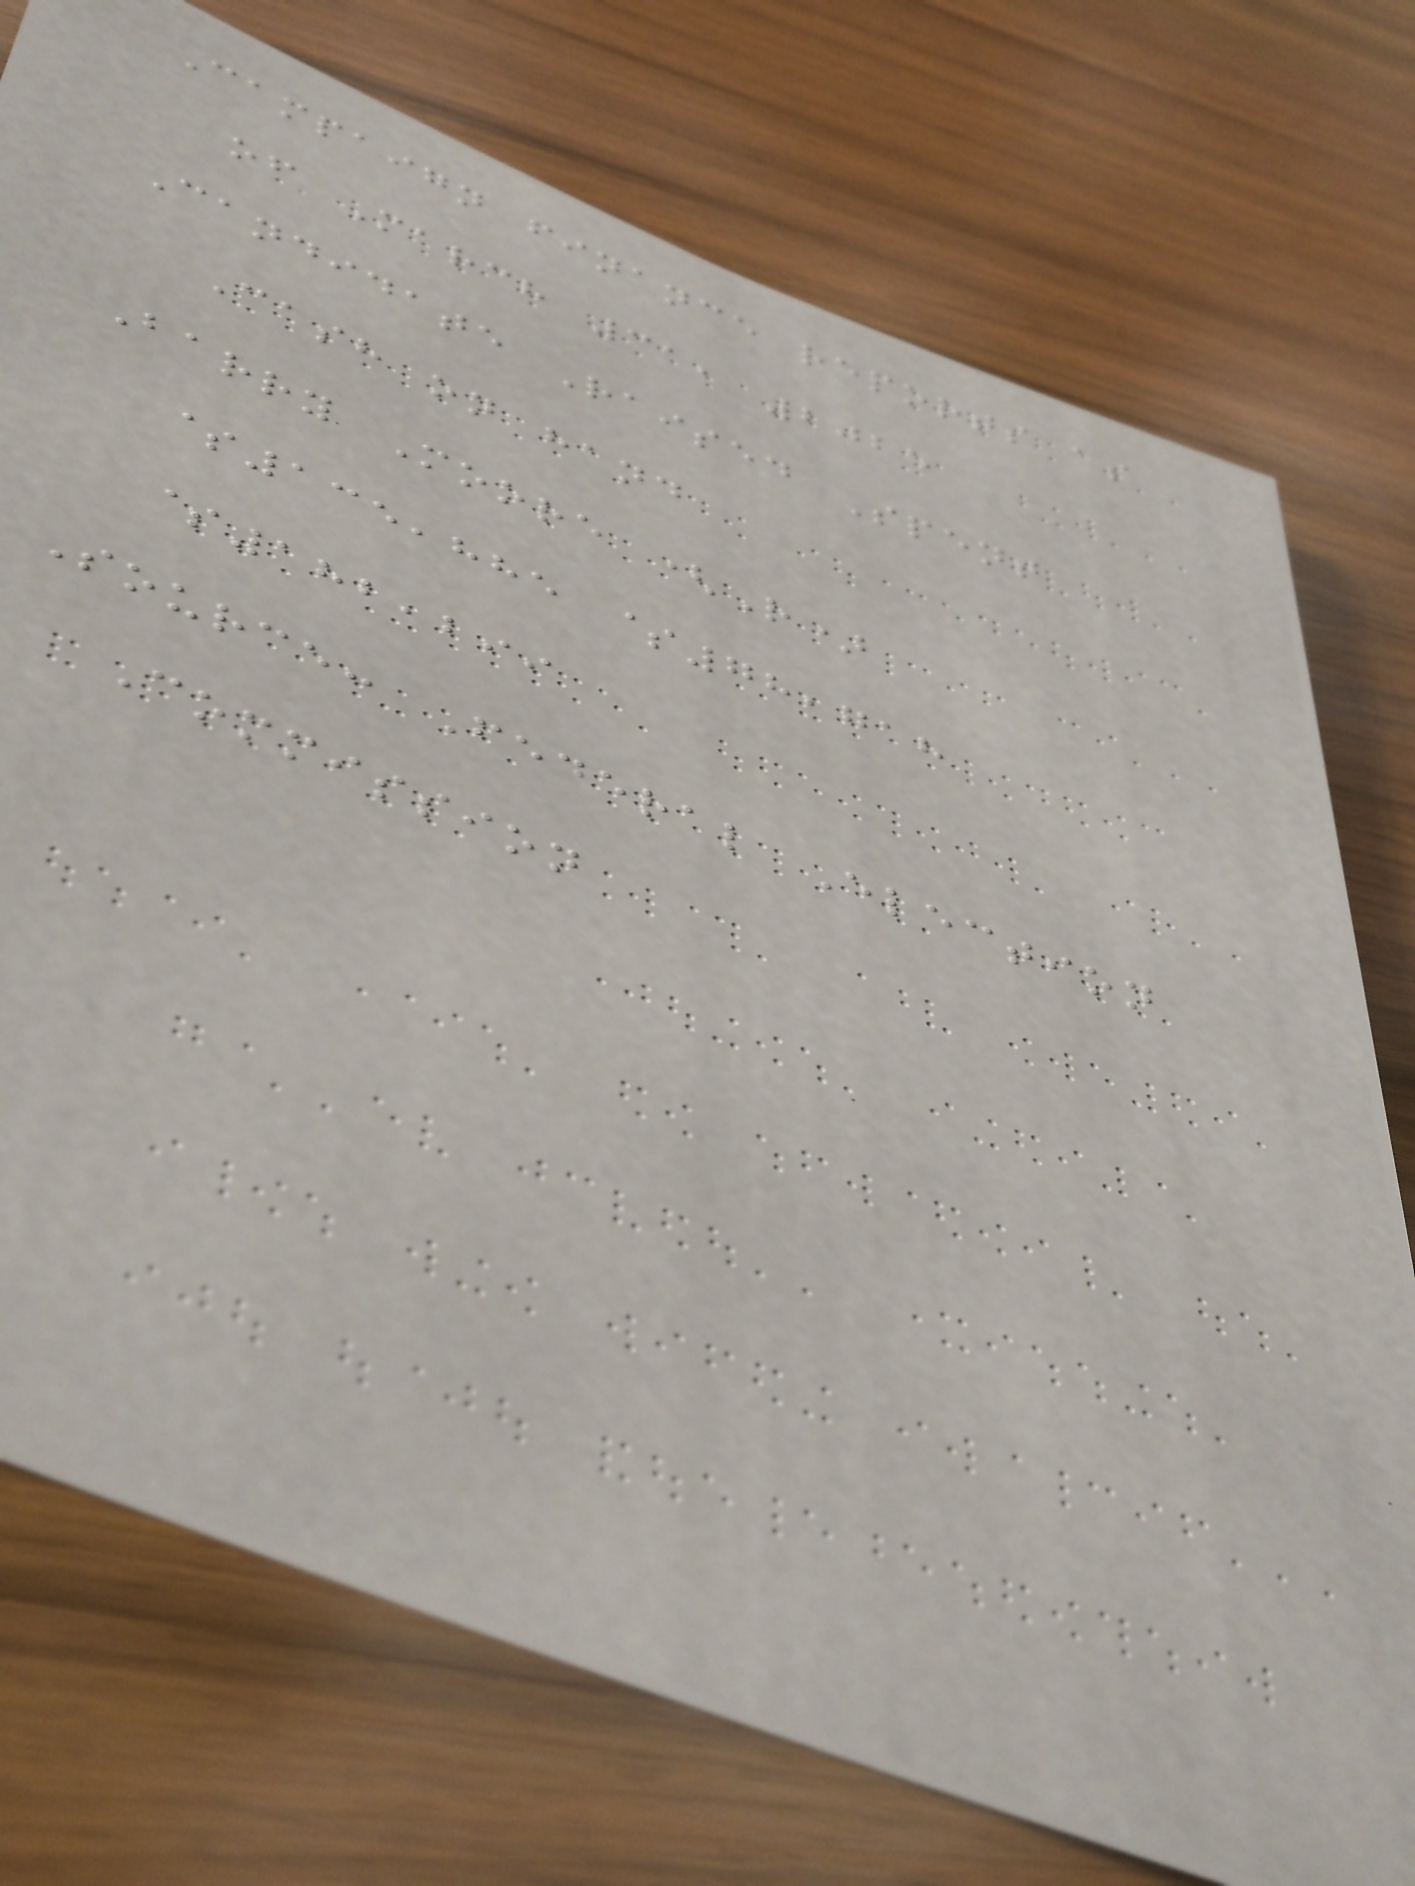Campaign finance reports as
of March 31, 2025
Candidate Raised Spent
Cash on hand
Barry Moore (R)
$135,885 $78,718
$182,299
Source: Federal Election
Commission
